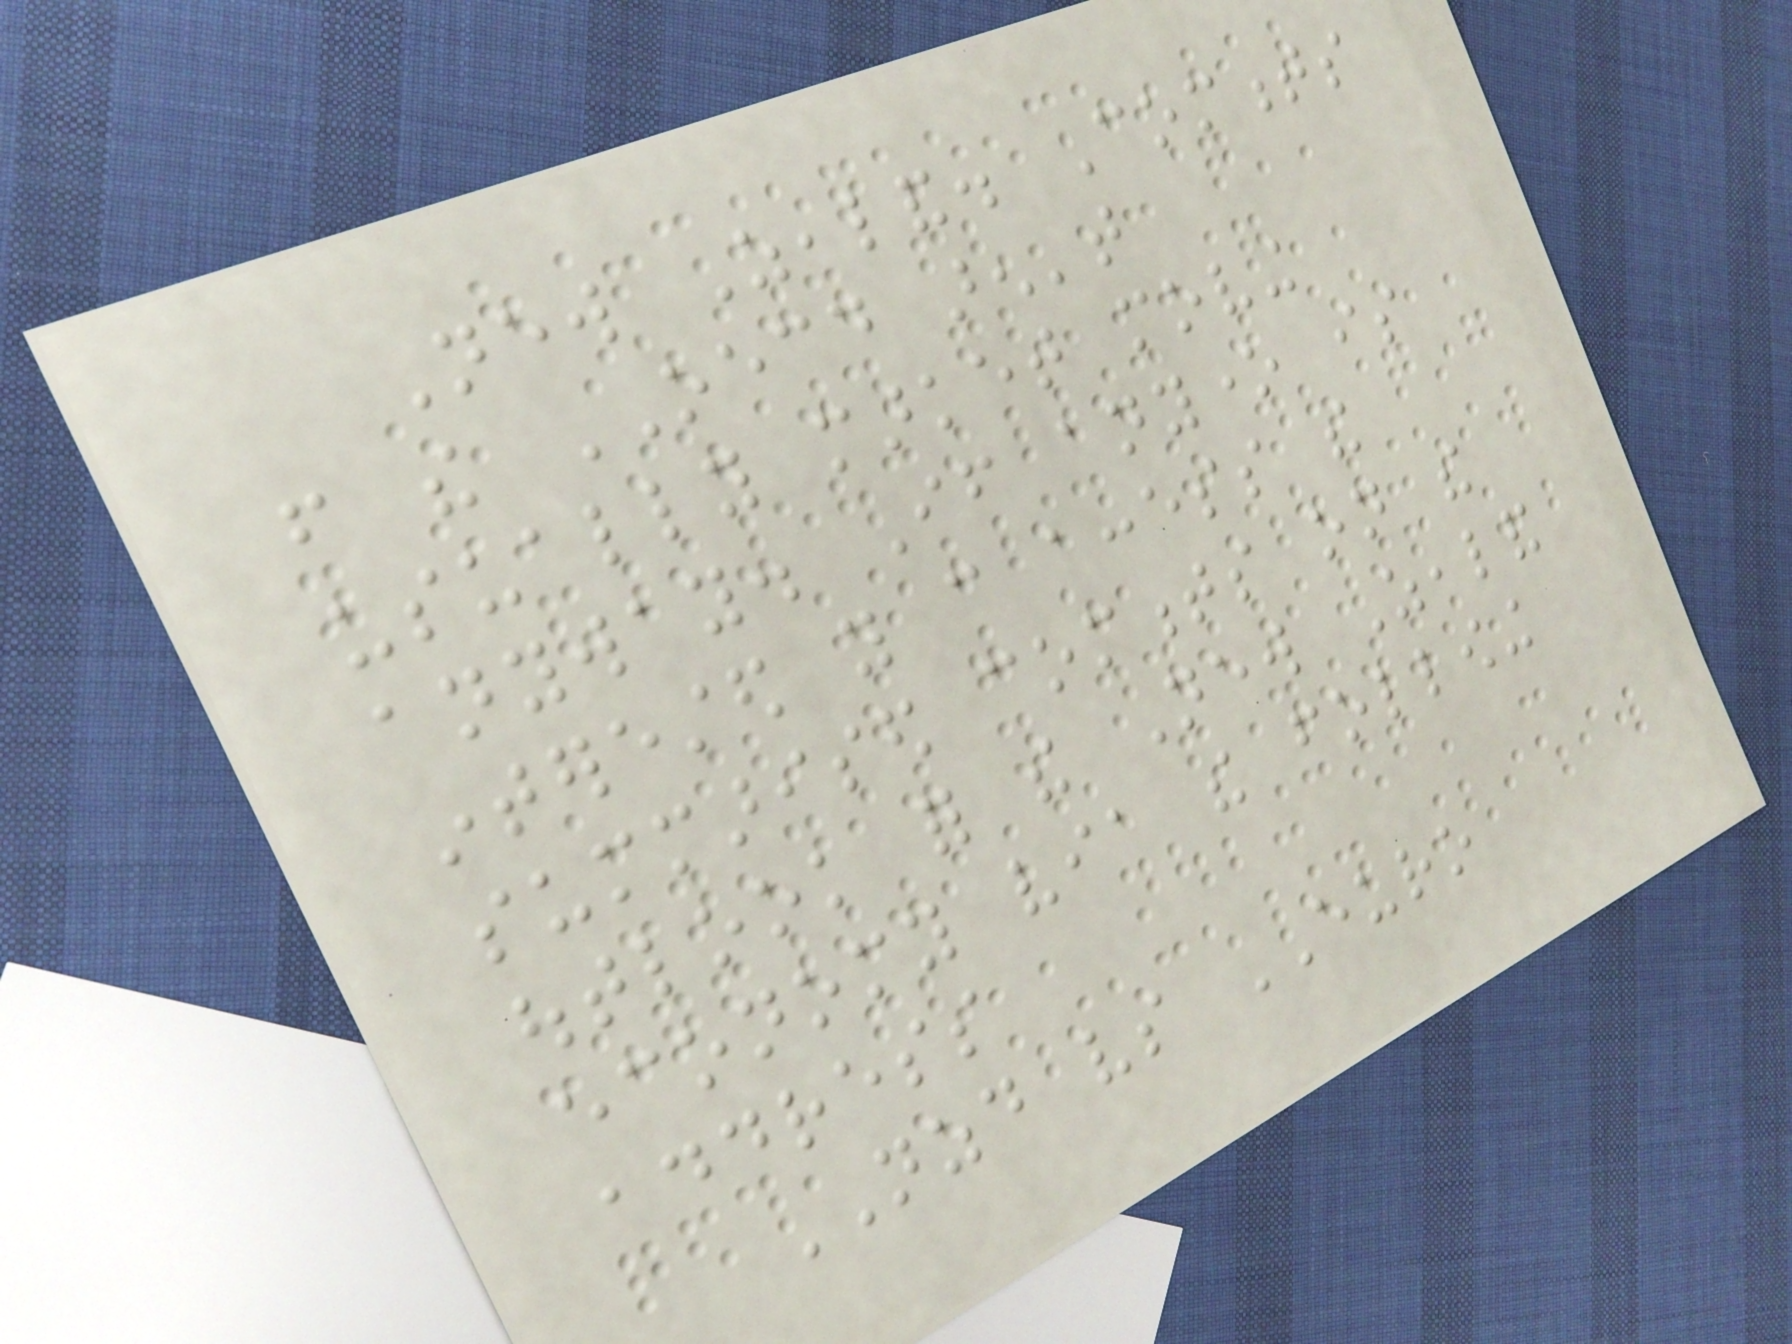New Zealand. Comments
from the OECD aren't
usually market moving
anyway. If anyone is
interested you can access the
summarised comments on the
outlook for the New Zealand
economy via the following
address
NZD vs EURO
